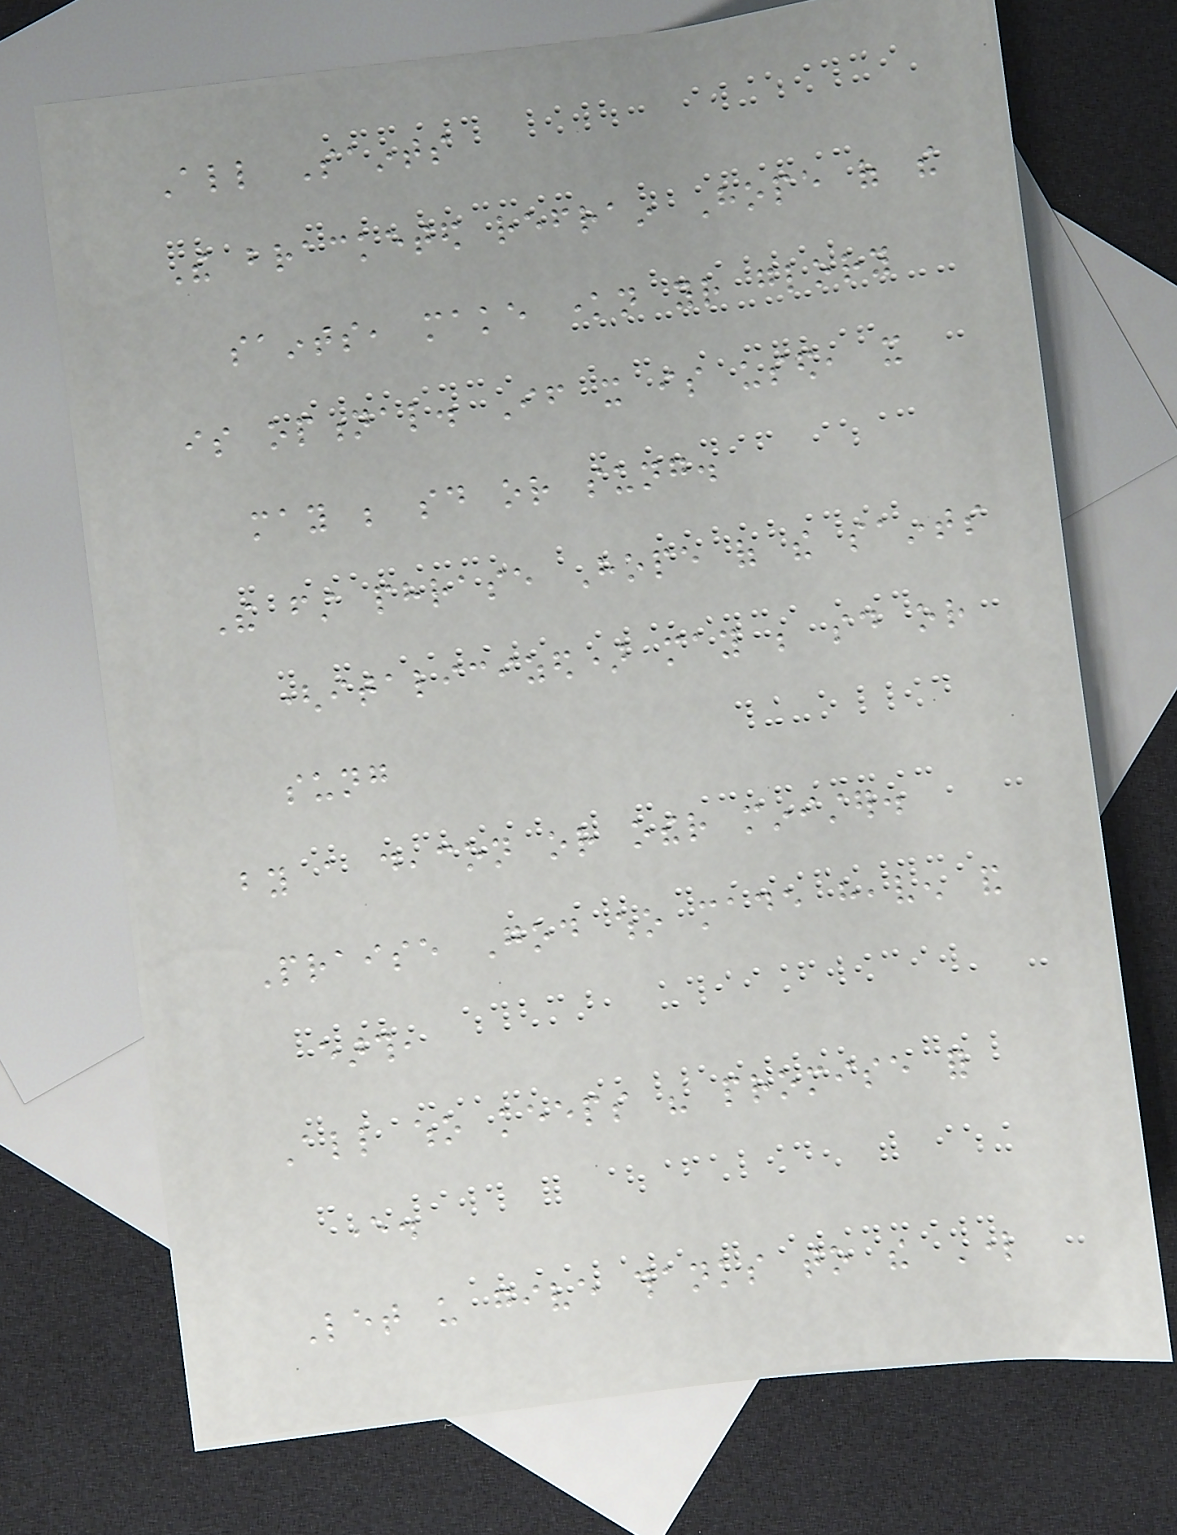All Saints
The bracketed refrain Hope of the
saints, make known your glory
is optional. If it is used, it
may be said or sung.
The first phrase Hope of the saints
(italicized) may be said or
sung
by a deacon or other minister.
Praise God who made heaven and
earth,
All who keeps his promise for
ever.
Let us give thanks to the Lord
